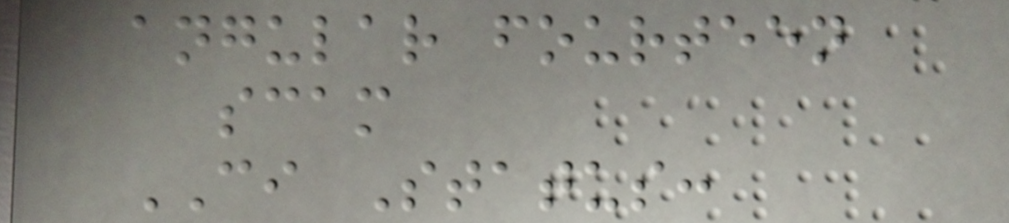angular fourteen
scam
CI Status:
